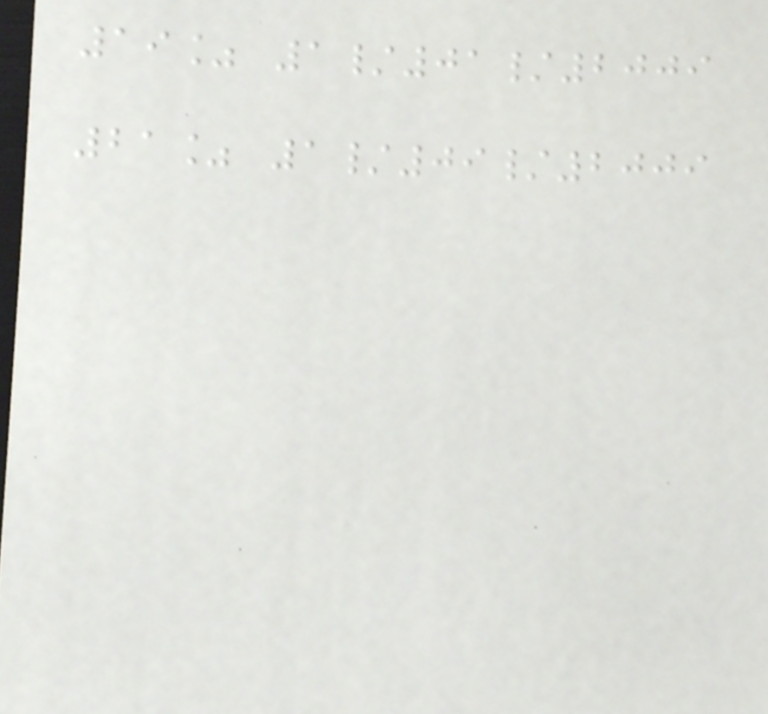19% 1/01/2009
21% 1/09/2009
